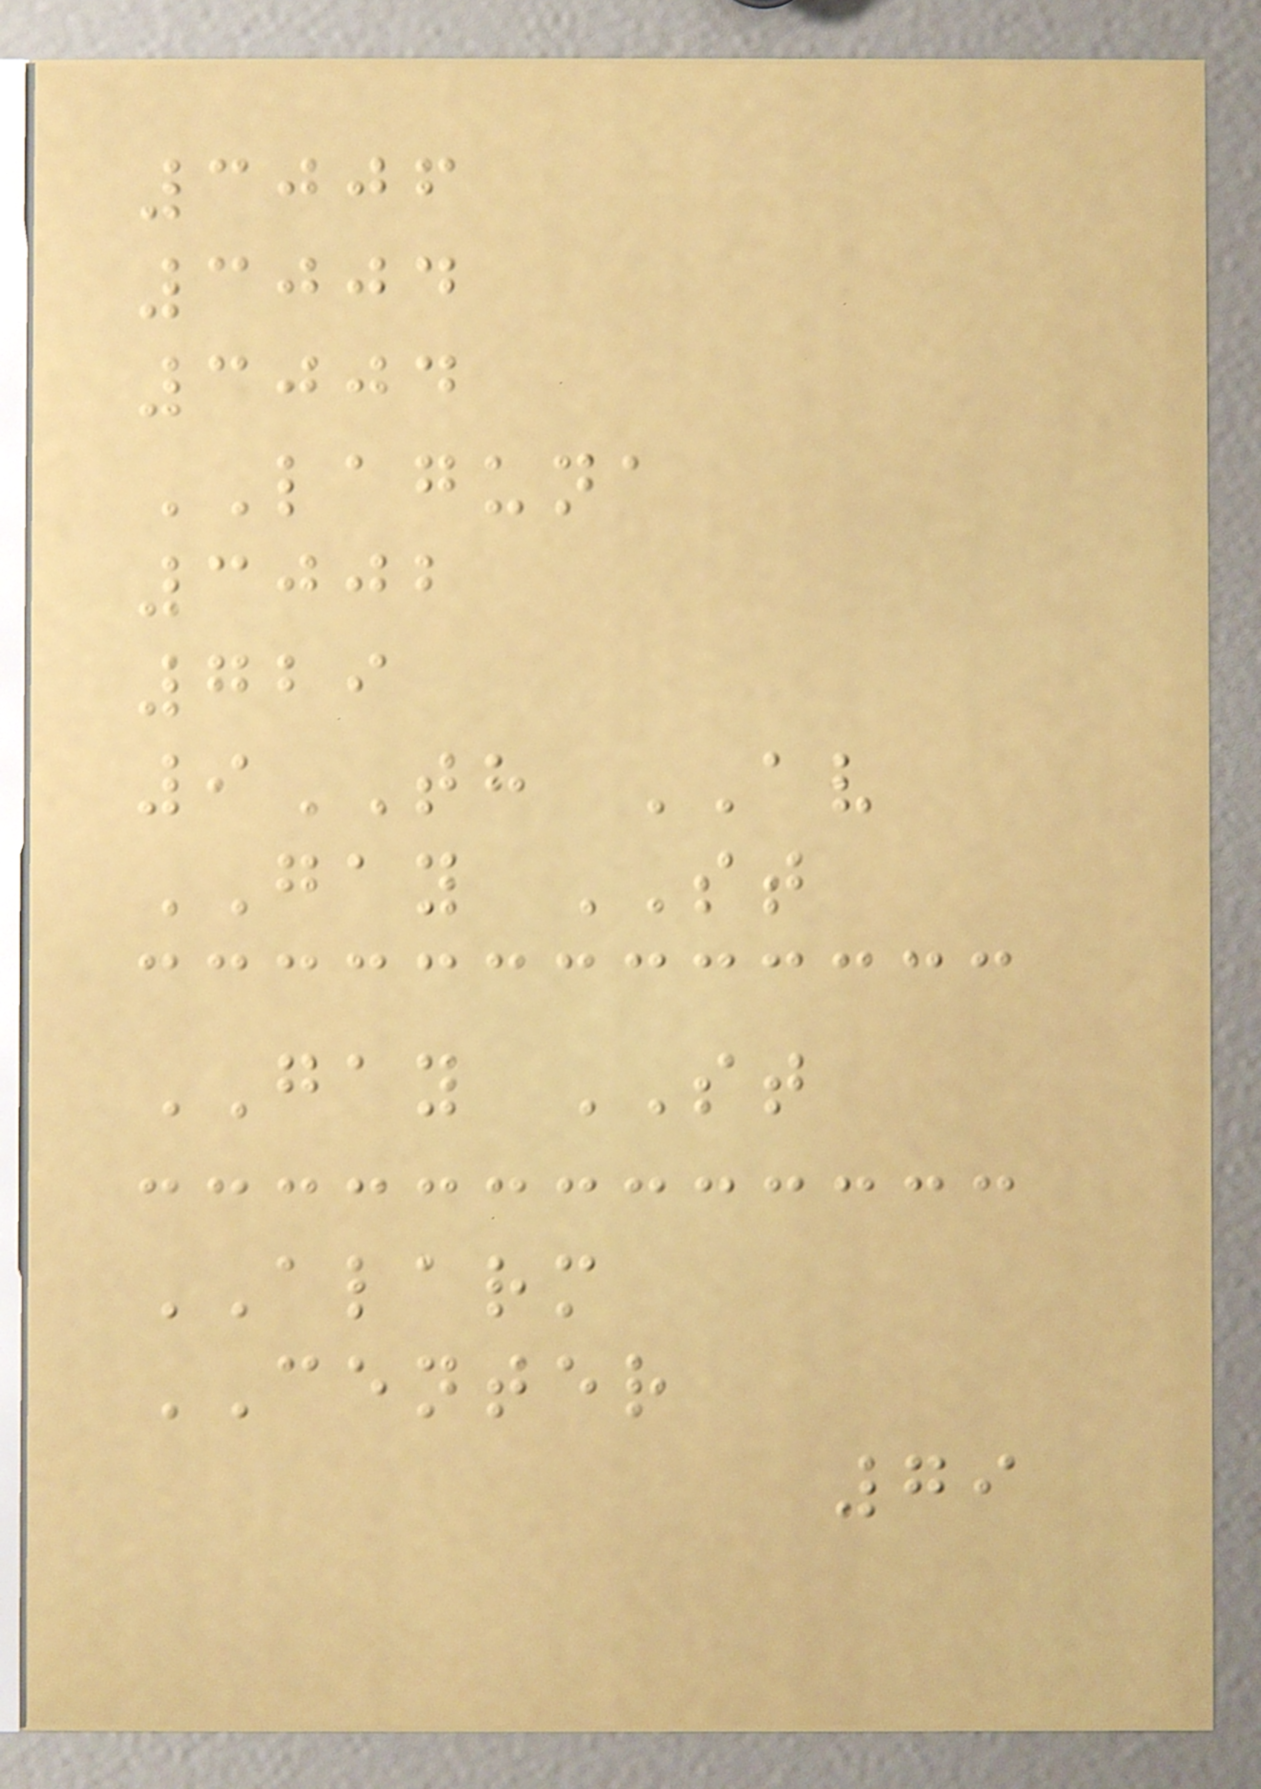3006
3004
3004
LAGUNA
3002
729
9TH AV
GAY ST
GAY ST
ALARM
CENTER
79
